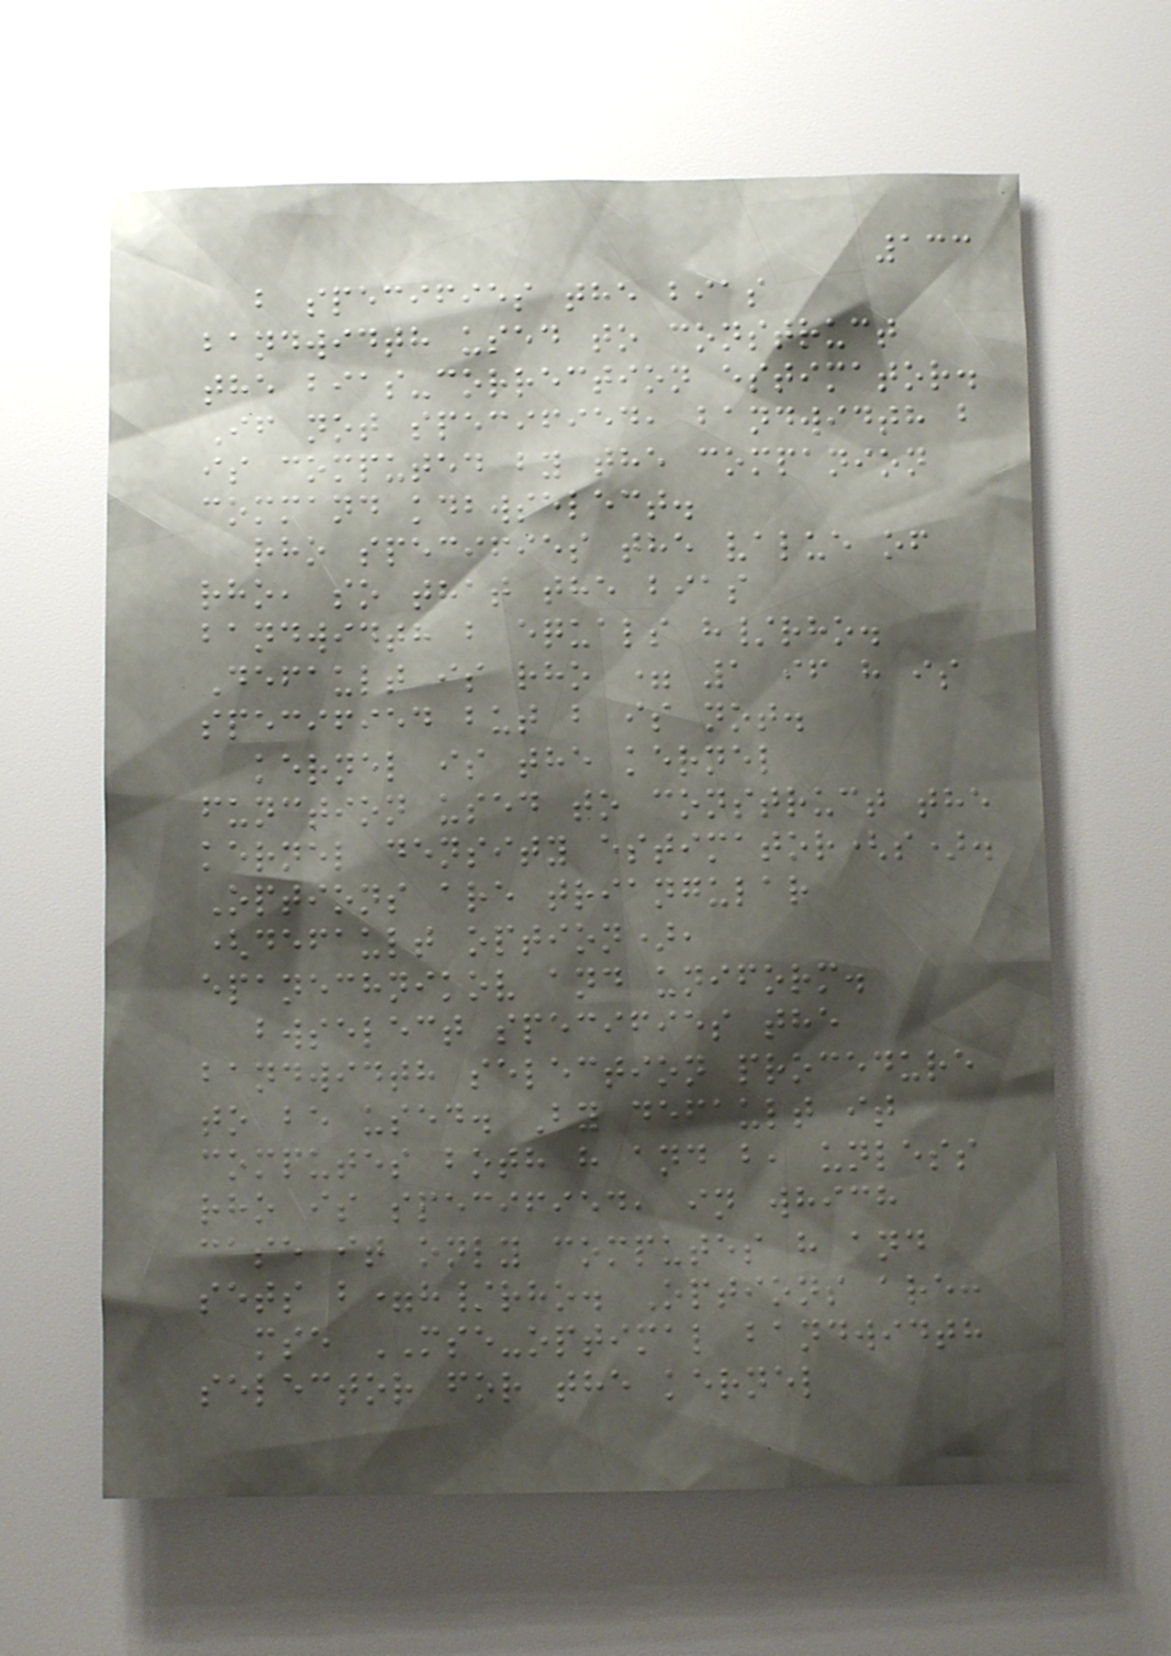133
b specifies the bias
bandwidth used to construct
the bias-correction estimator.
If not specified, bandwidth b
is computed by the companion
command kdbwselect.
rho specifies the value of
rho, so that the bias
bandwidth b equals h/rho.
Default is rho = 1 if h is
specified but b is not.
kernel is the kernel
function used to construct the
kernel density estimator(s).
Options are triangular
(default option),
epanechnikov and uniform.
bwselect specifies the
bandwidth selection procedure
to be used. By default it
computes both h and b, unless
rho is specified, in which
case it only computes h and
sets b=h/rho. Options are:
mse MSE-optimal bandwidth
selector for the kernel
